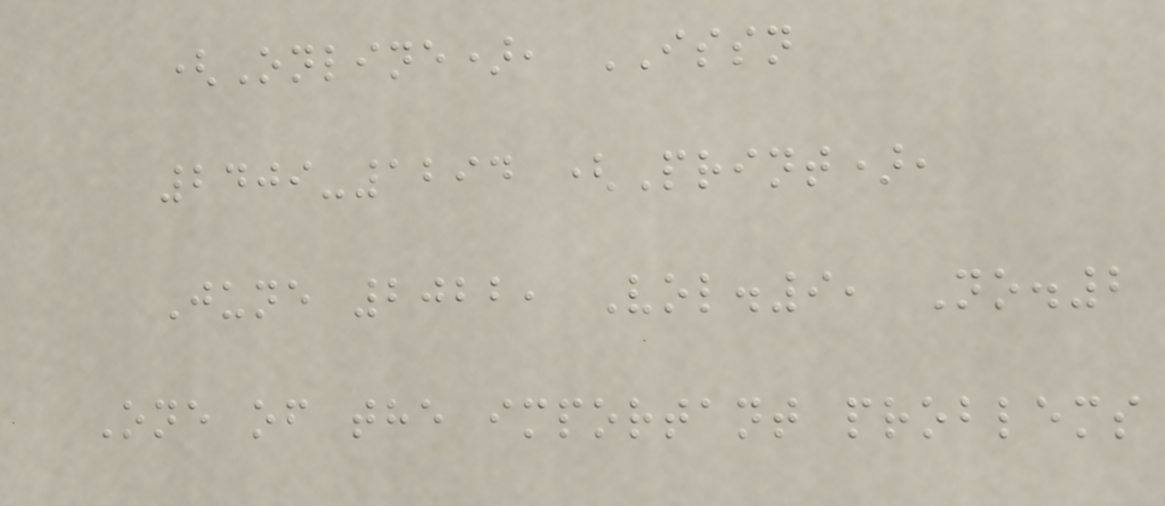(Online), ISSN
2409-1294 (Print),
June 2022, Vol.9, No.2
One of the important problems
